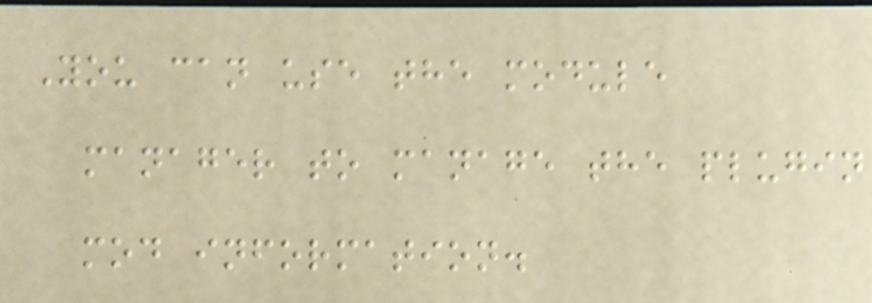You can use the module
manager to manage the plugin
mod information.
